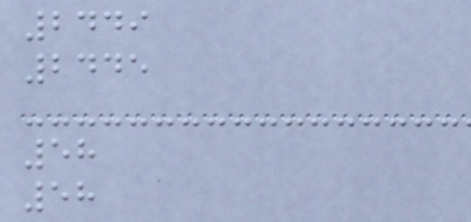2449
2445
58
58
